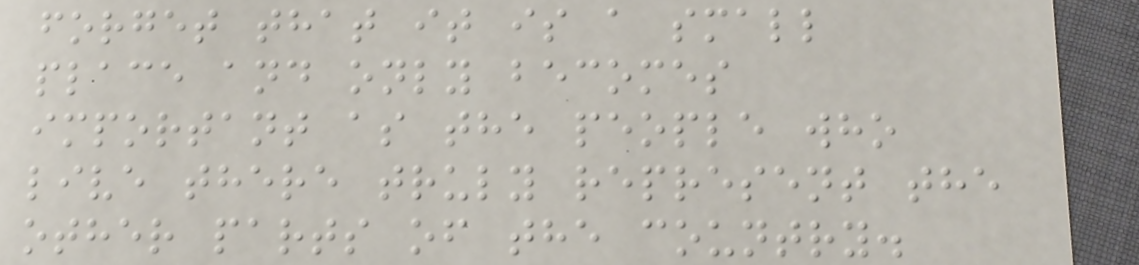forget that it is a small
place and only becomes
important as the people who
live there truly represent the
other parts of the country.
